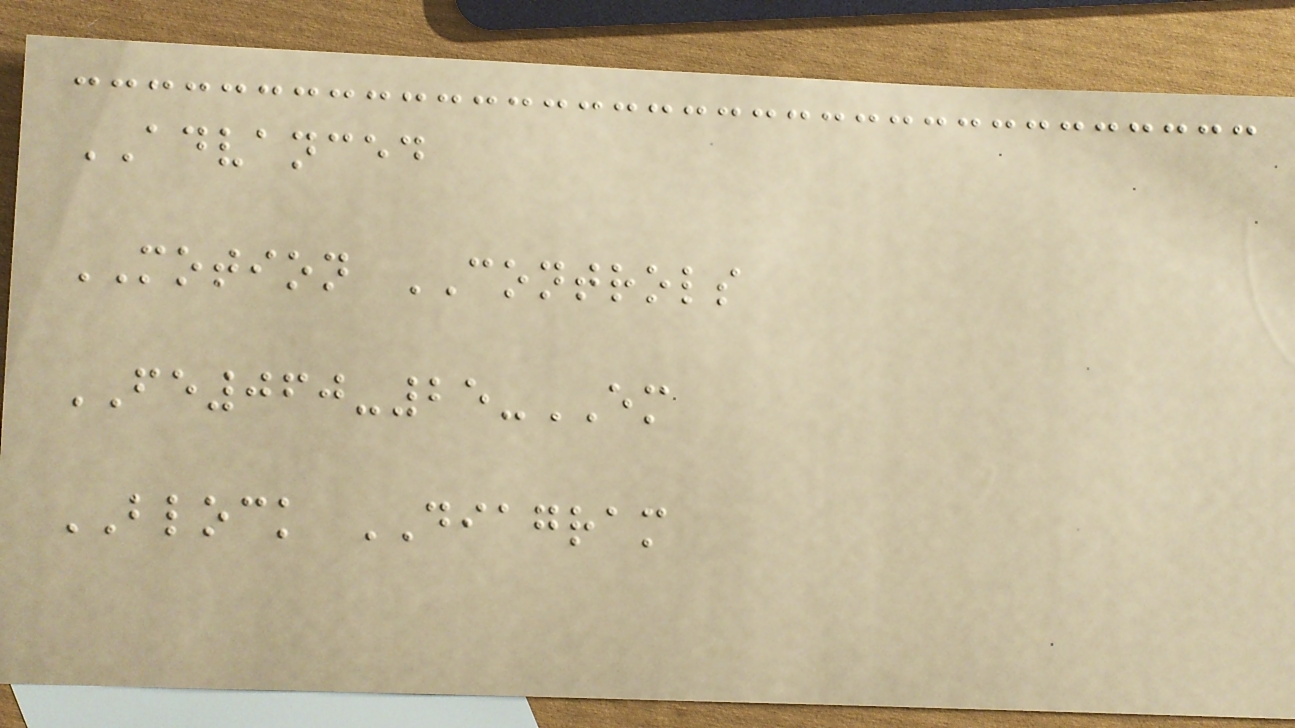ADVANCED
MOTION CONTROLS
FE060-25-EM
BLOCK DIAGRAM
